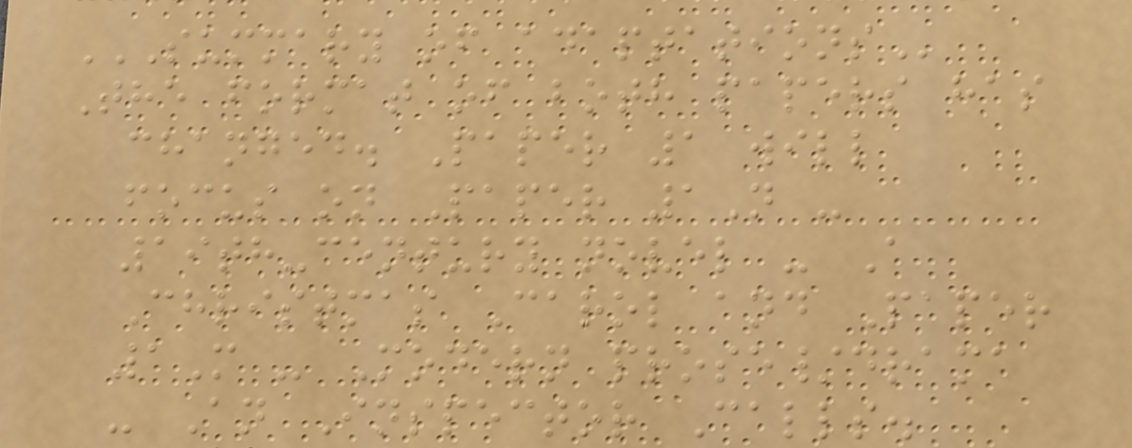SUMMARY OF ADAPTATIONS
The format of both papers has
changed. Paper 1 will
focus on Paper 1N -
19th-century novel - A
Christmas Carol and Paper
1M - Modern prose/drama
- An Inspector Calls.
